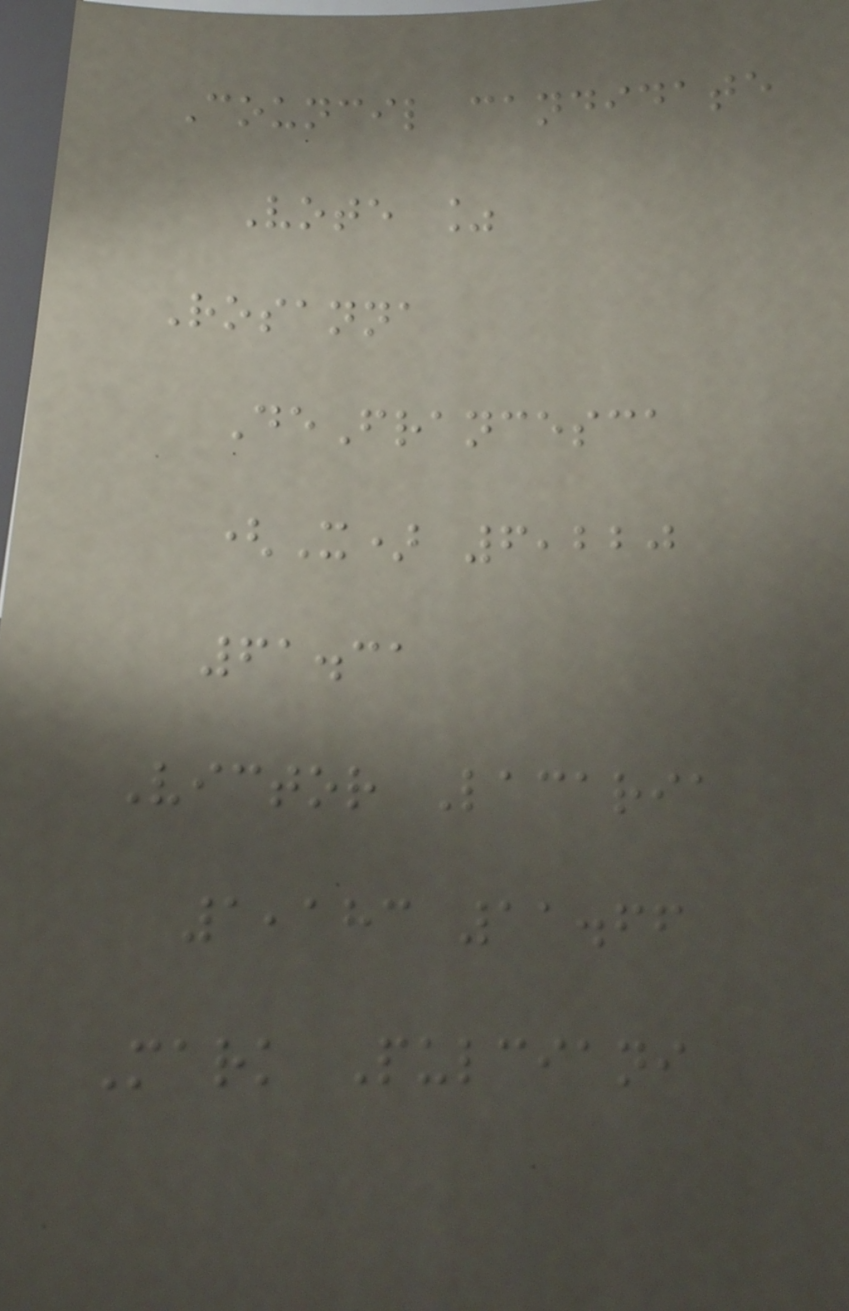Council candidate
Vote %
Rosanna
DeFrancesca
(X) 6,220
61.31
Victor Lacaria
1,183 11.66
Mark Pulciani
